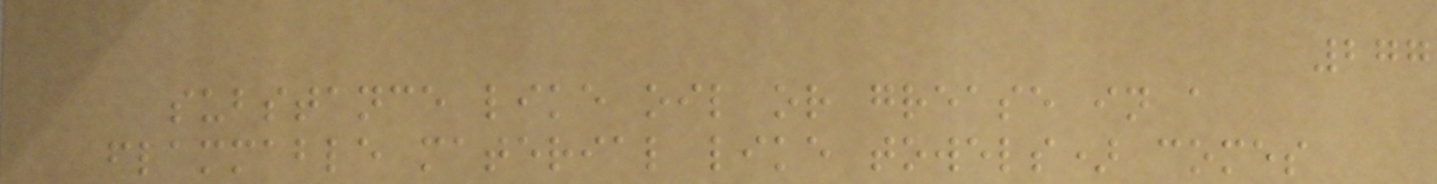277
substance like oil or grease in a
flammable material like towels) comes
